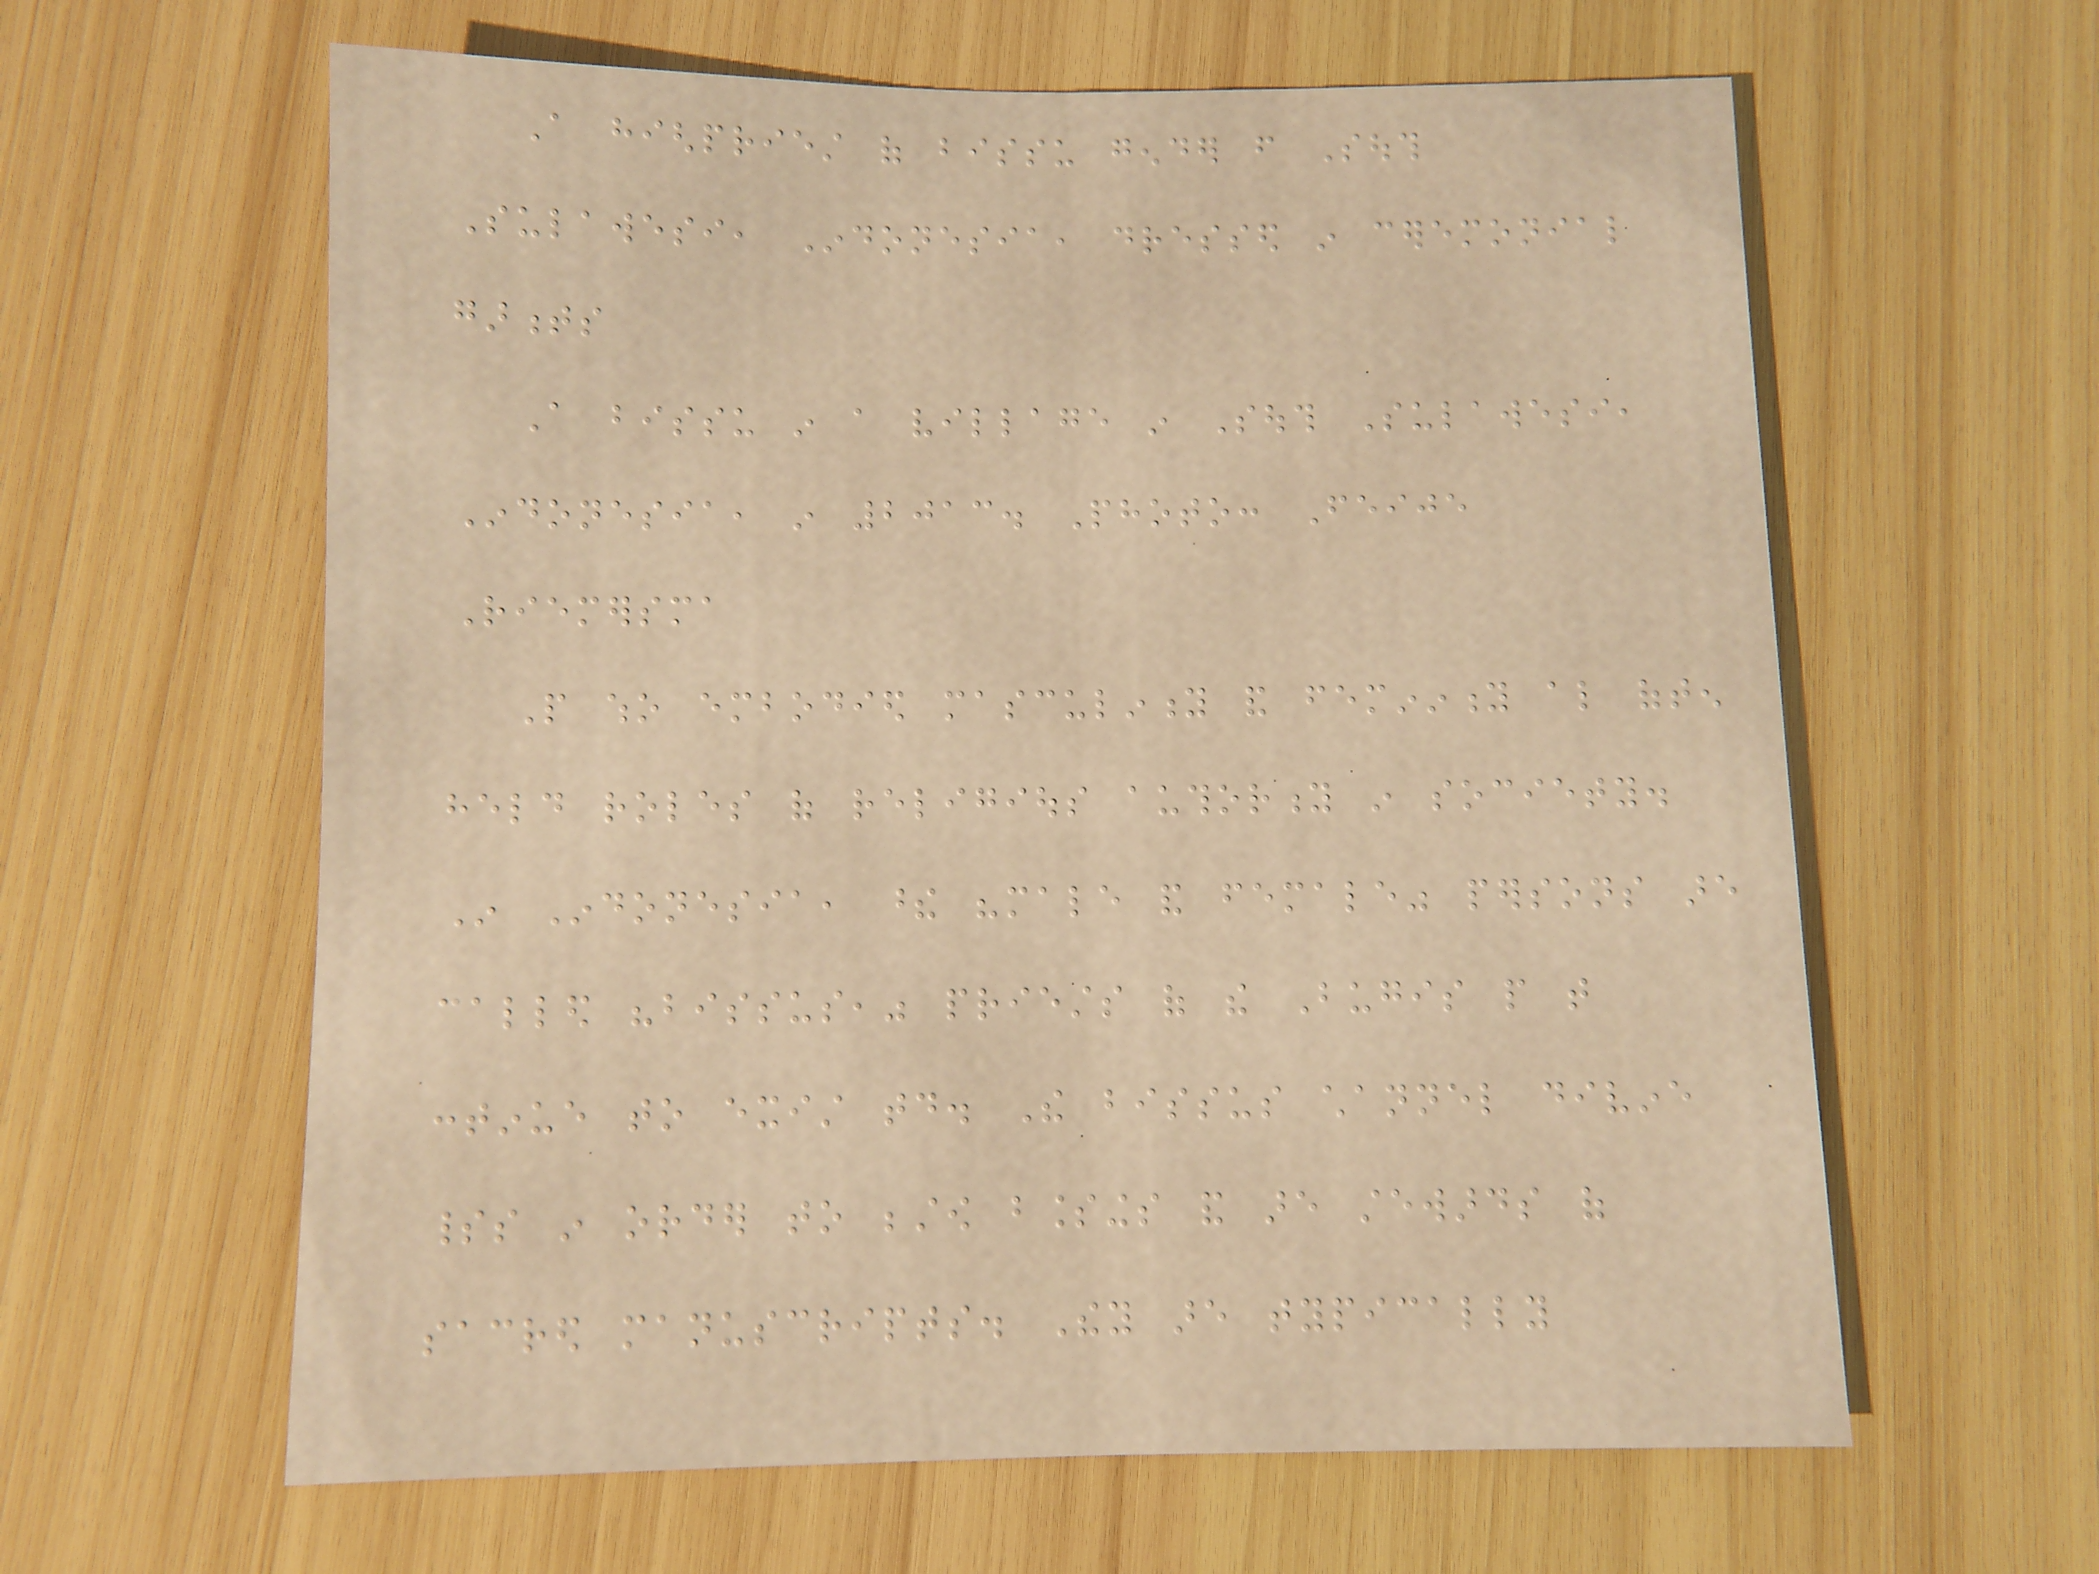A highpriest of bissu gender from South
Sulawesi, Indonesia, dressed in ceremonial
garments
A bissu in a village in South Sulawesi,
Indonesia, in 2013. Photo: Feije
Riemersma
People who embodied masculinity and femininity also often
held roles of religious authority in society.
In Indonesia, these "male and female" persons are
called "bissus," priests of the Bugis people that
continue to exist today. The bissus channel divine
spirits in order to bestow blessings and are stewards of
sacred manuscripts. They are typically
